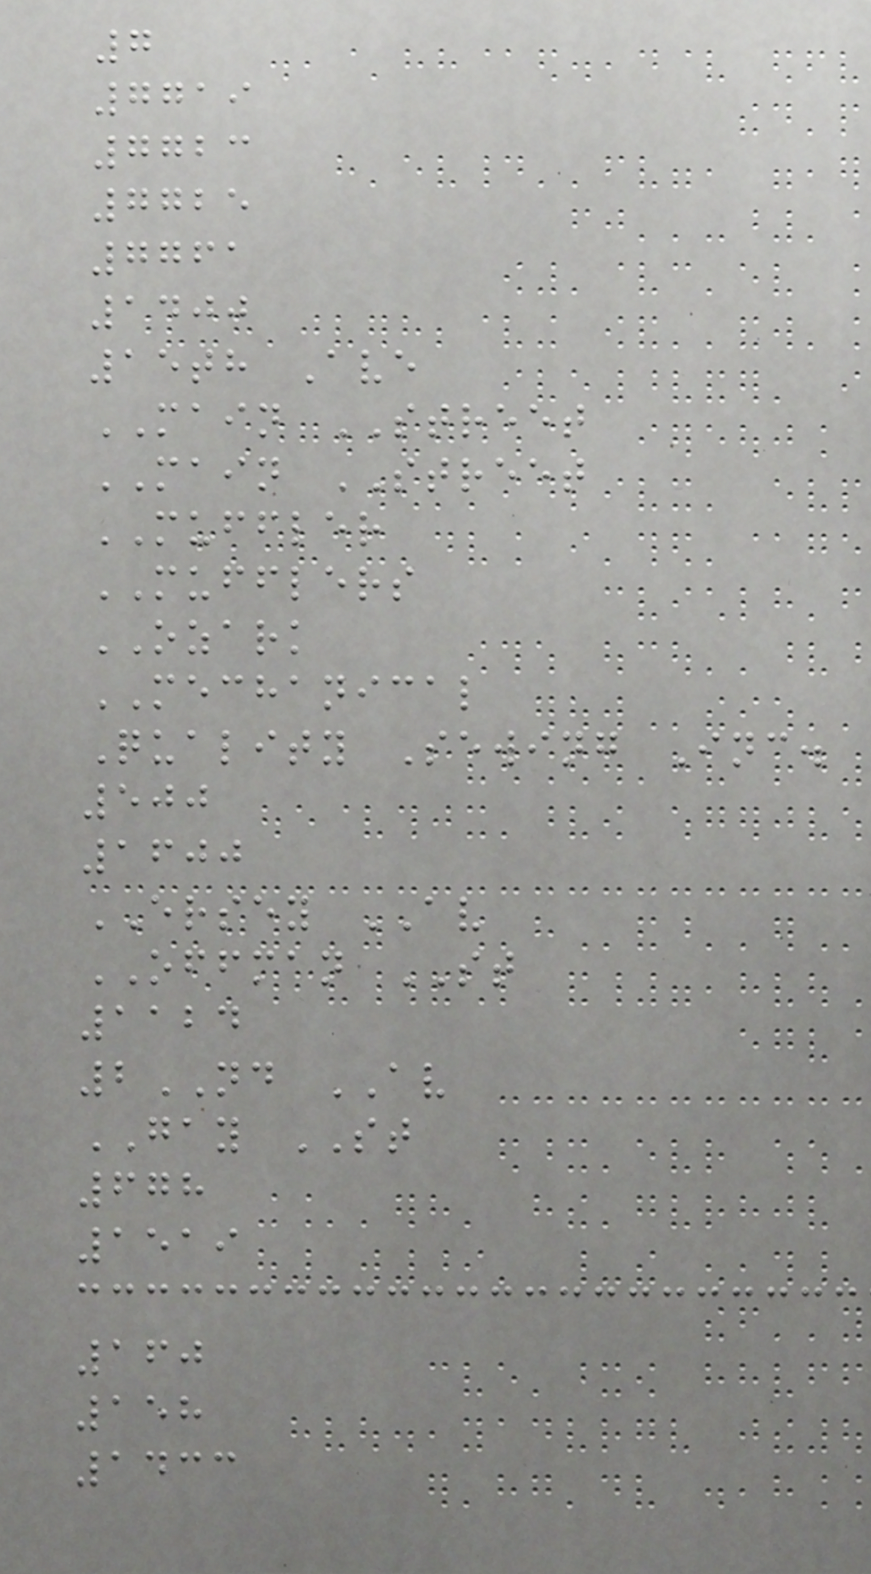7
7719
7723
7725
7761
1400
15th Ave
MAIN STREET
MAIN STREET
MUFFLER
MUFFLERS
OZARK
MECHANICAL
Quality Sewing Inc.
500
1600
ERSEY AV
OFFMAN ST
1124
2ND AV
GAY ST
678
1519
160
158
1433
